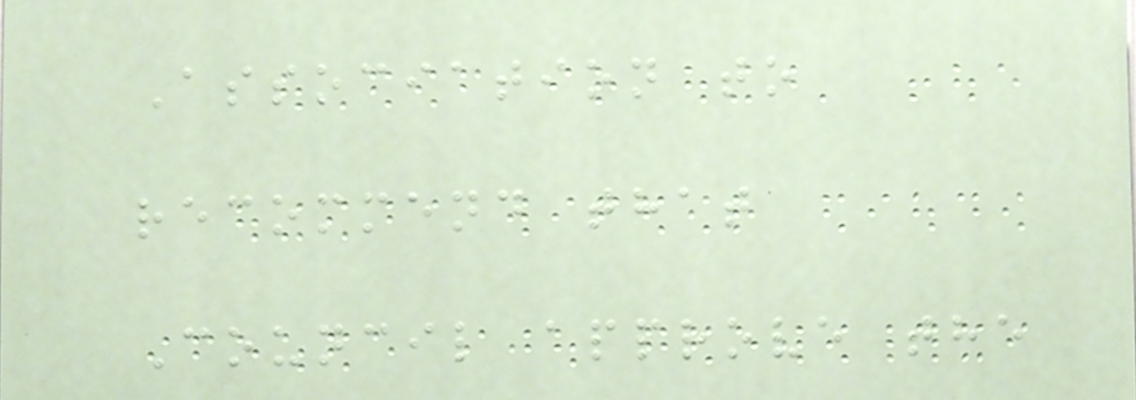Association to
recommend that
Council approve the
